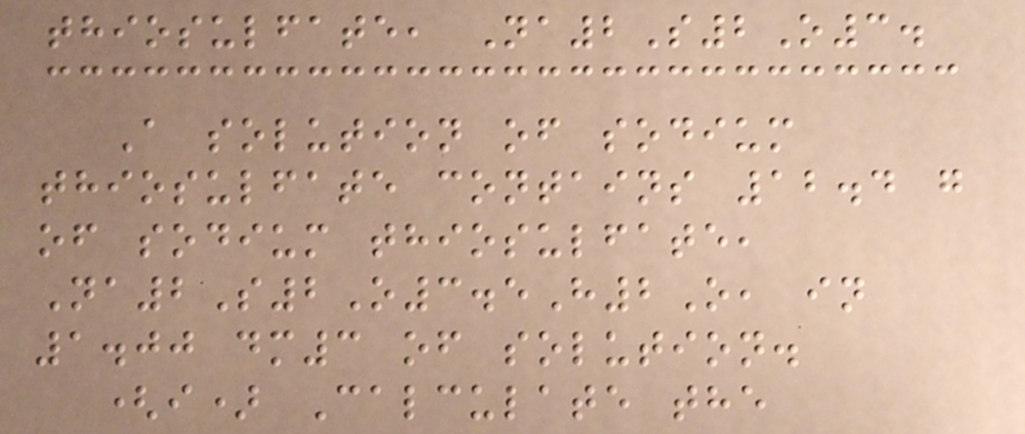thiosulfate, Na2S2O3.
A solution of sodium
thiosulfate contains 12.4 g
of sodium thiosulfate,
Na2S2O3.5H2O, in
1.00 dm3 of solution.
(i) Calculate the
